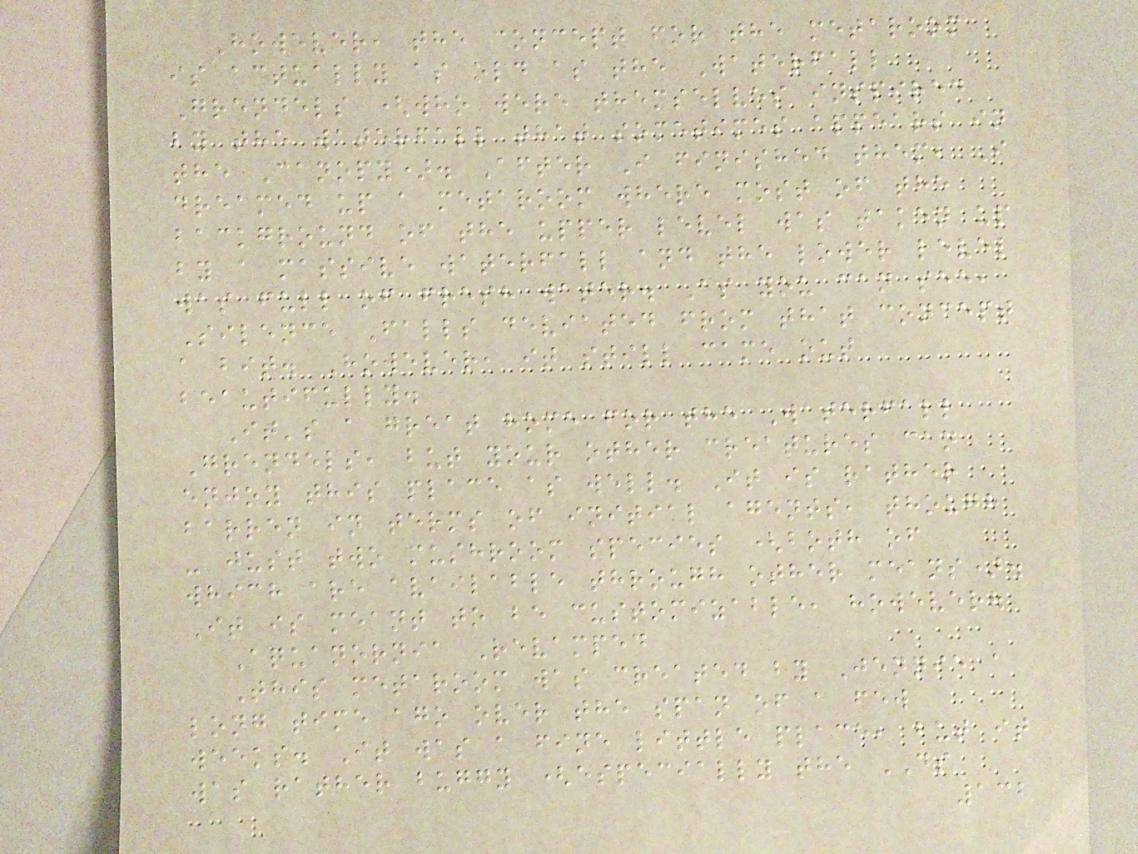However, the concept for the metaroom
is actually as old as the Waterfall
Grendels (who were themselves inspired
by the waterfall that sometimes appears in
the Canopy). After I finished them, I
dreamed up a metaroom where most of the
background of the upper level was taken up
by a massive waterfall and the lower level
was full of fresh water. As you can see,
Silence Falls deviated from that concept
a bit. However, it still came out
beautifully.
It's a great home for the Waterfall
Grendels, but your other creatures can
enjoy this place as well. It is rather
barren in terms of initial agents, though
- just two mushroom species (both of
which are available through other means).
It is meant to be customizable, however.
Aquanornia Revamped
This metaroom was created by Jennie a
long time ago over the span of a few
weeks. It was a fine little place, but it
was rather buggy (especially the DS
132
